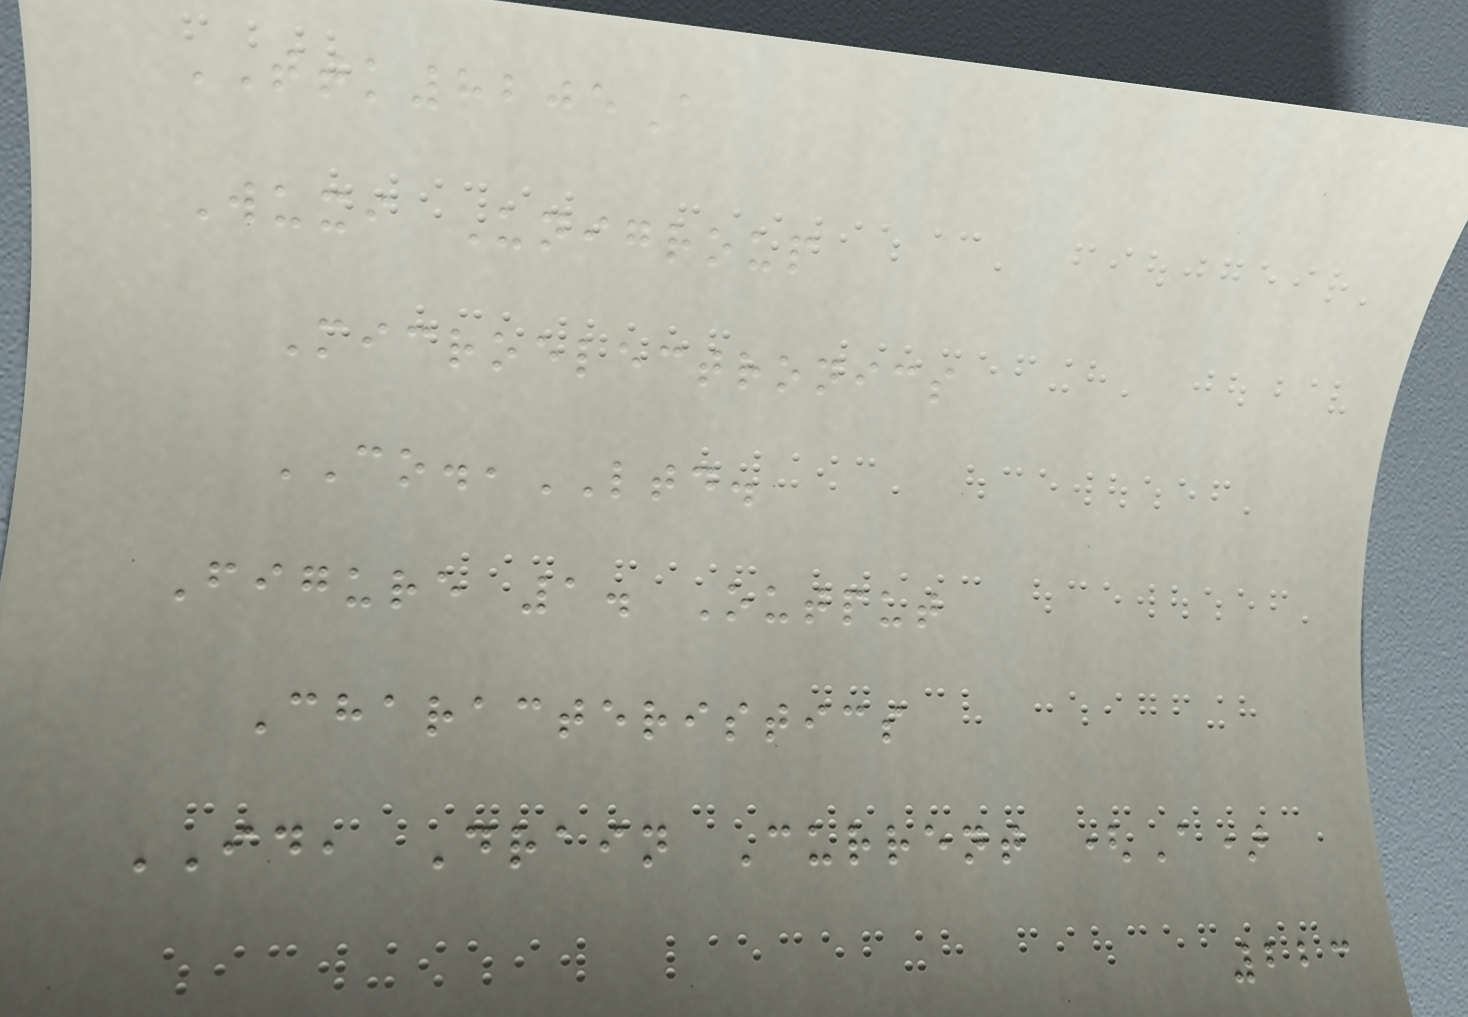TTK8205A
Wuxi Unigroup
Microelectronics
CO.,LTD.
Figure 1. Output
Characteristics
ID, Drain Current (A)
223
